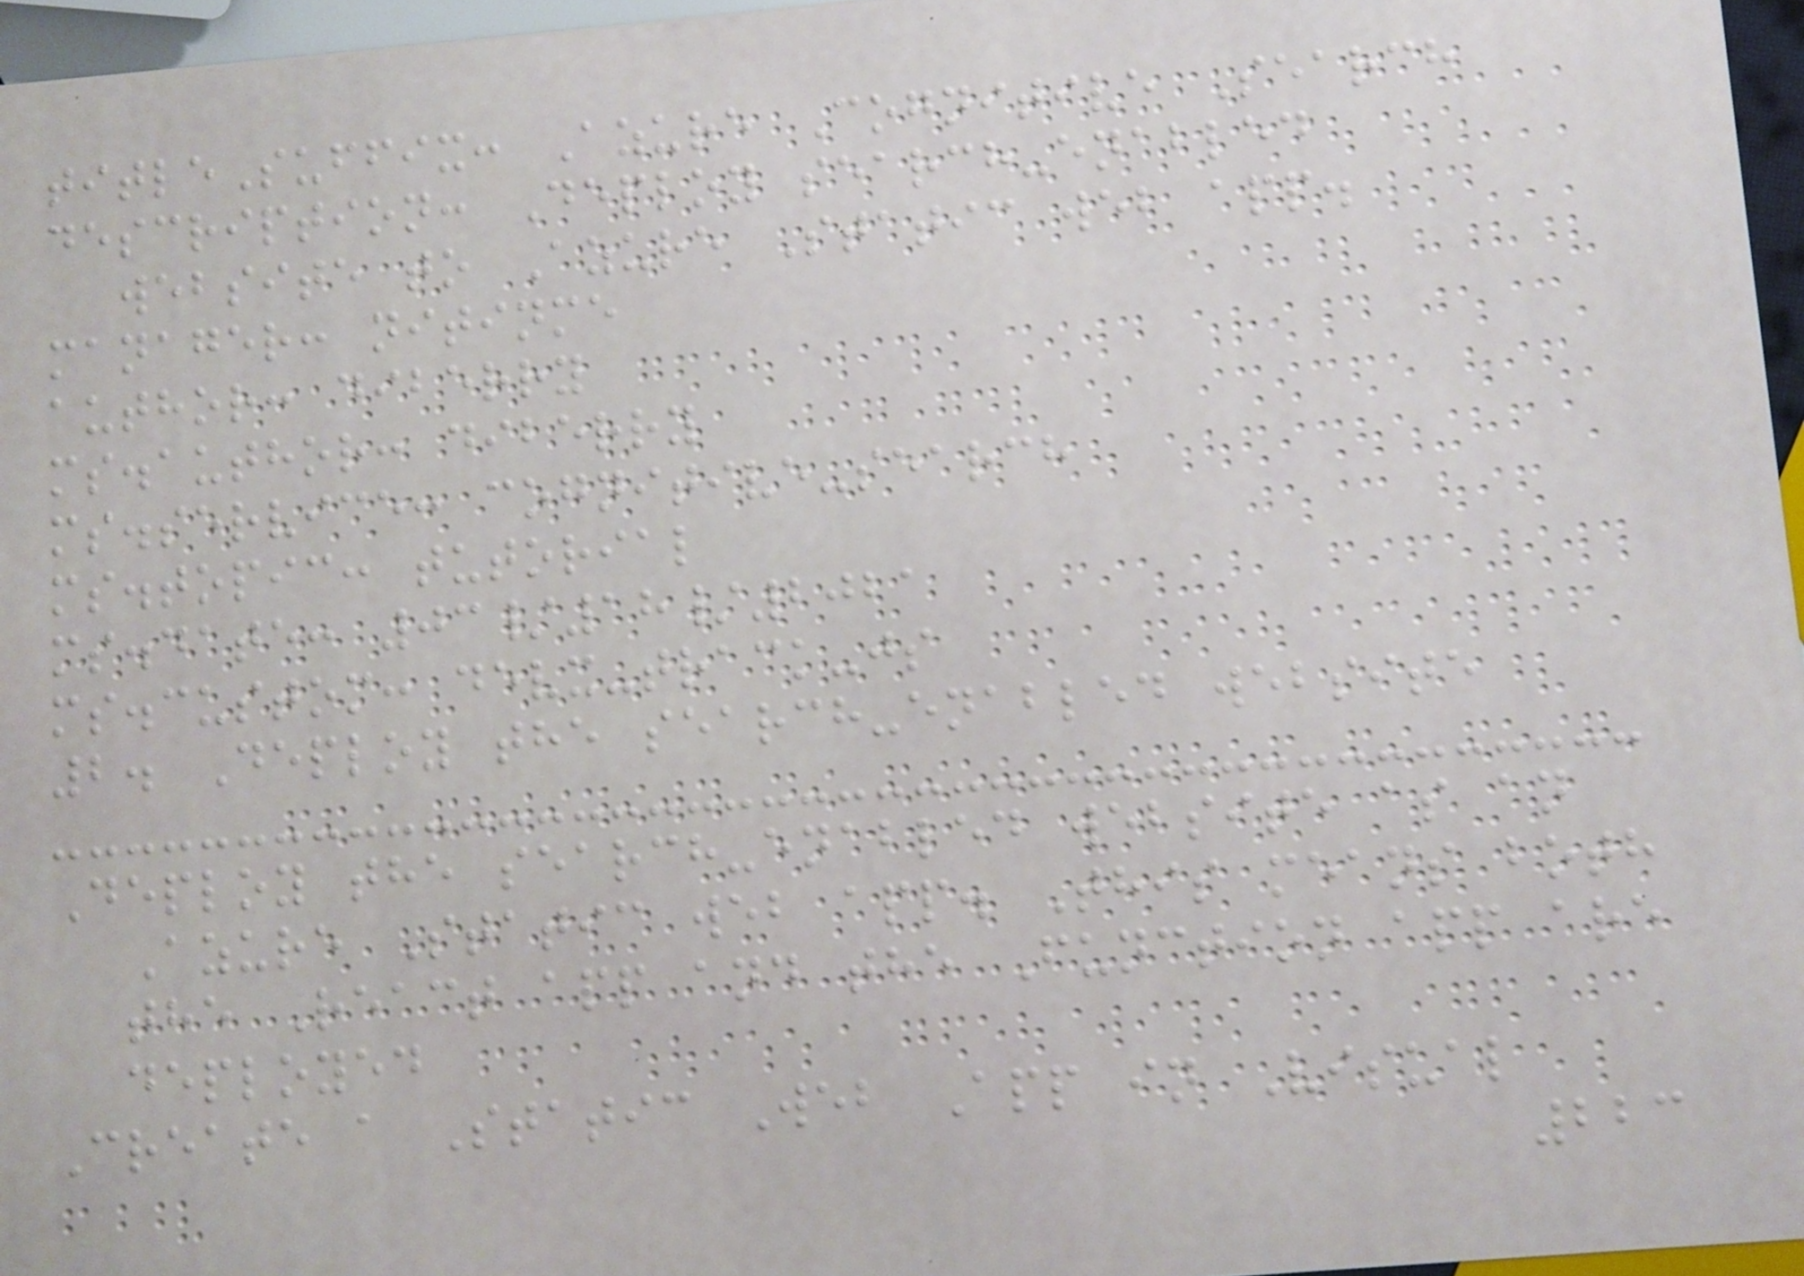titleSuffix: Azure Cognitive Search
description: Deploy search-enabled
website to Azure Static web app.
manager: nitinme
author: diberry
ms.author: diberry
ms.service: cognitive-search
ms.topic: tutorial
ms.date: 03/18/2021
ms.custom: devx-track-js
2. Deploy the search-enabled website
Deploy the search-enabled website as an
Azure Static web app. This means both
the React app and the Function app are
deployed
Create a Static Web App in Visual
223
